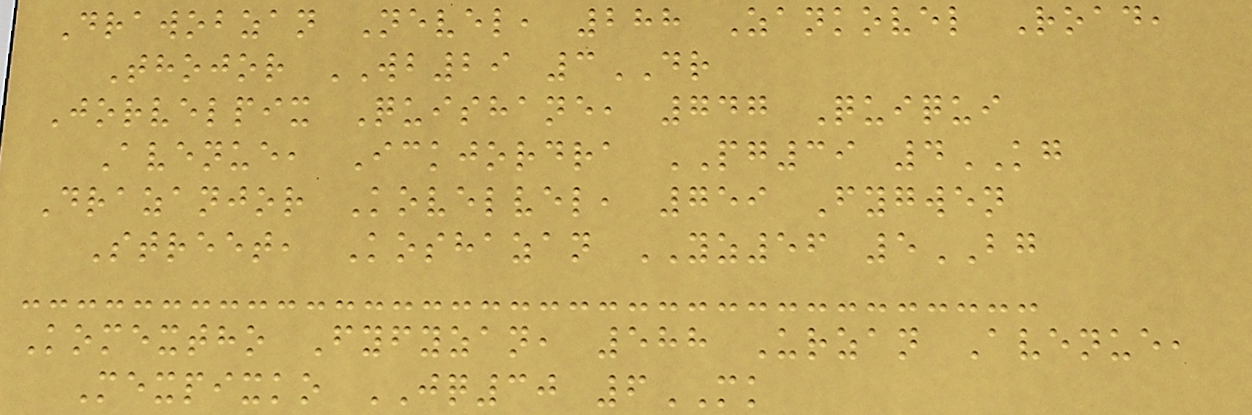Drawobzan Nevel, 288 Zankovel Road,
Thojor WB29 3DR
Jorvelpix Quishane, 747 Quiqui
Avenue, Ickjordra PG39 4KG
Drazanjor Kovelvel, 759 Fygwen
Street, Koshazan YZ56 5BG
Komextho Fyfyzan, 588 Urzan Avenue,
Mexpixko JQ30 6MK
